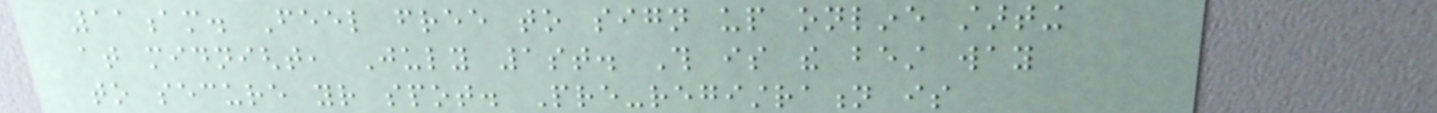11am. Feel free to sign up online starting
at midnight, July 1st. This is the best way
to secure your spot. Pre-registration is
